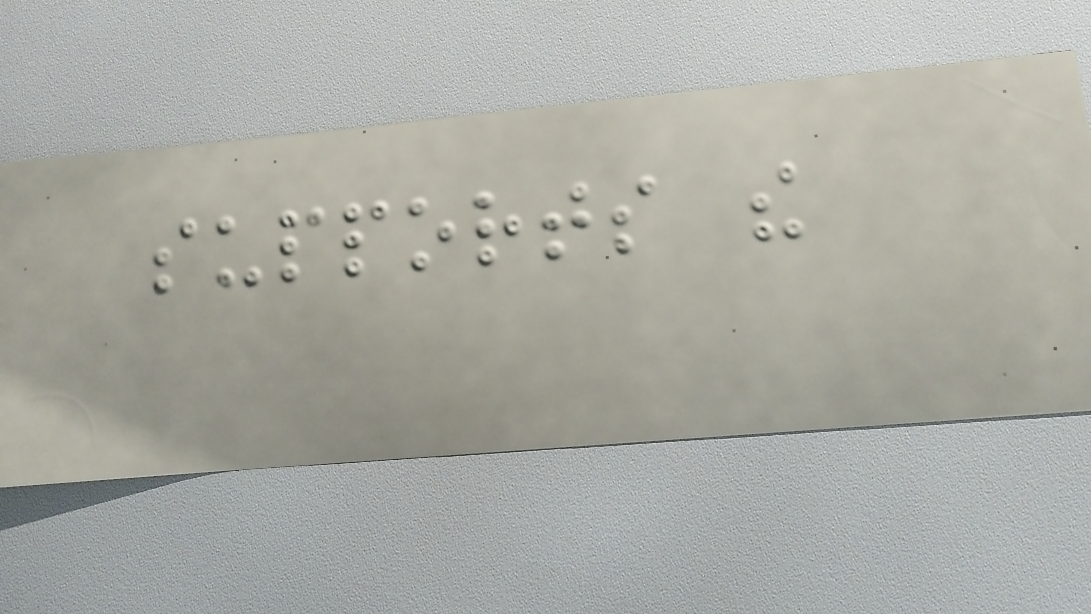supports the
